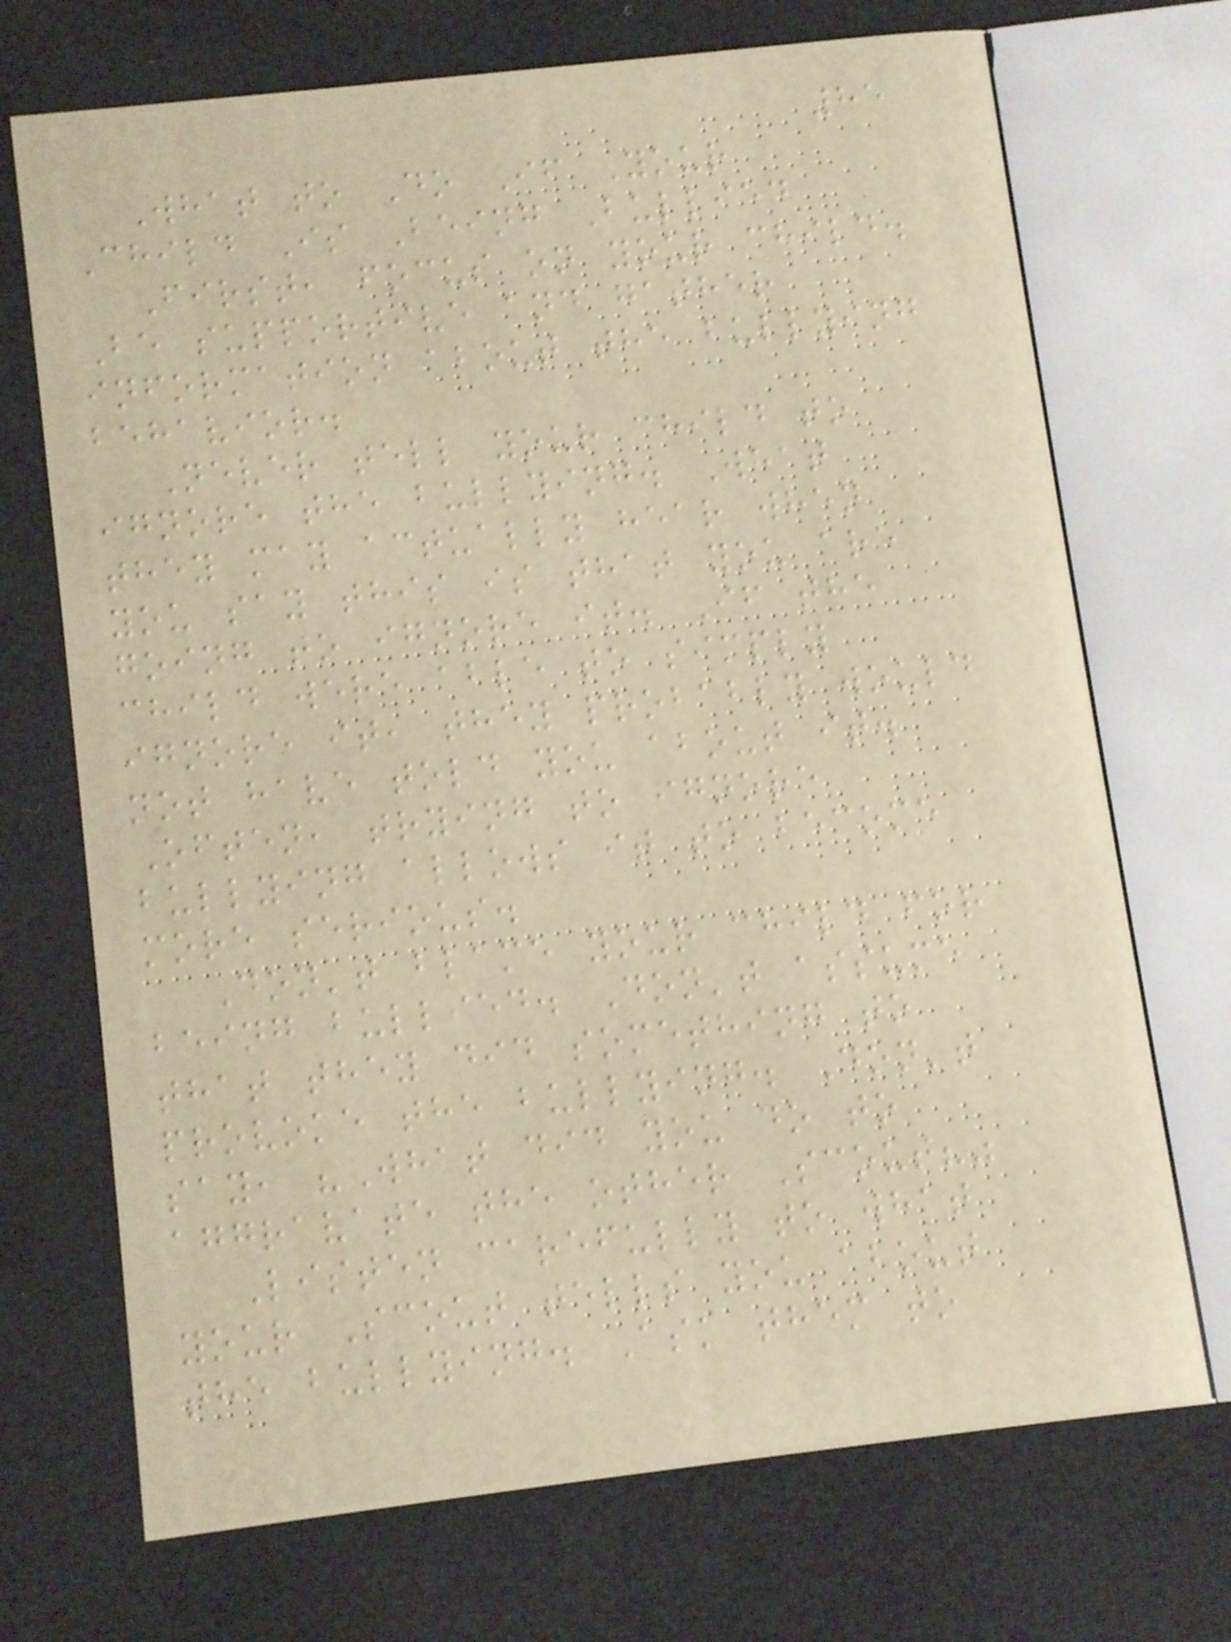85
What to Do If Your
Child Is Being Bullied
First, focus on your child.
Be supportive and gather
information about the bullying
behavior.
Never tell your child to
ignore the bullying. What
they may actually hear when
you say this is that you are
going to ignore it. If the
child were able to simply
ignore it, they probably would
not have told you about it.
Often, trying to ignore
bullying allows it to become
more serious.
Don't blame your child for
being bullied. Don't assume
that they did something to
provoke the bullying. Don't
say, "What did you do to
aggravate the other Scout?"
Listen carefully to what
your Scout tells you about
the bullying. Ask them to
